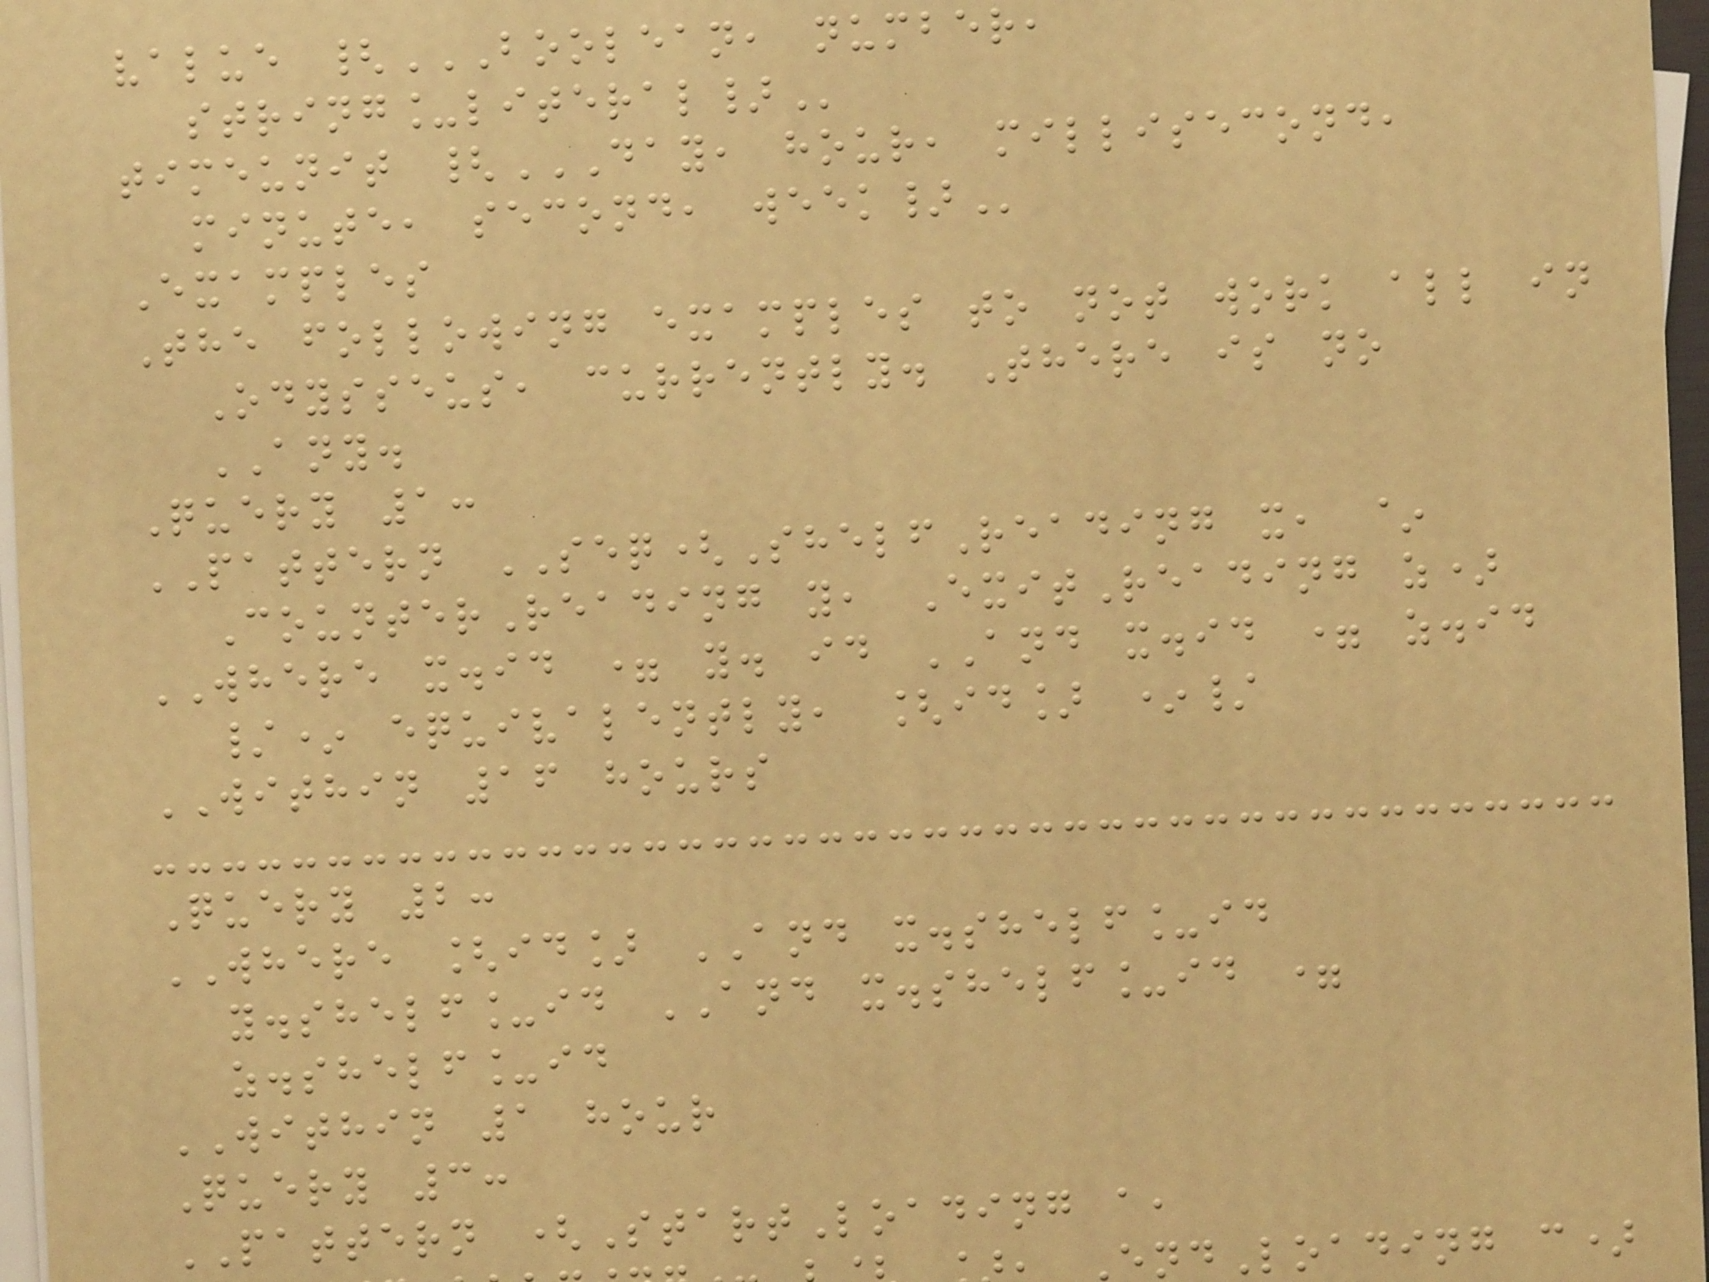value {BOOLEAN, NUMBER,
timeunit {DAY, HOUR, MILLISECOND,
minute, second,
Examples
The following examples to not work all in
Odysseus, currently. There is no
ANY.
Query 1:
PATTERN SEQ(ShelfReading x, ~
CounterReading y, ExitReading z)
WHERE x.id = y. id AND x.id = z.id
/* equivalently, [id] */
WITHIN 16 hours
Query 2:
WHERE [id] AND x.shelf_id
y.shelf_id AND x.shelf_id =
z.shelf_id
WITHIN 1 hour
Query 3:
PATTERN (StartLoading a,
ndLoading c)
